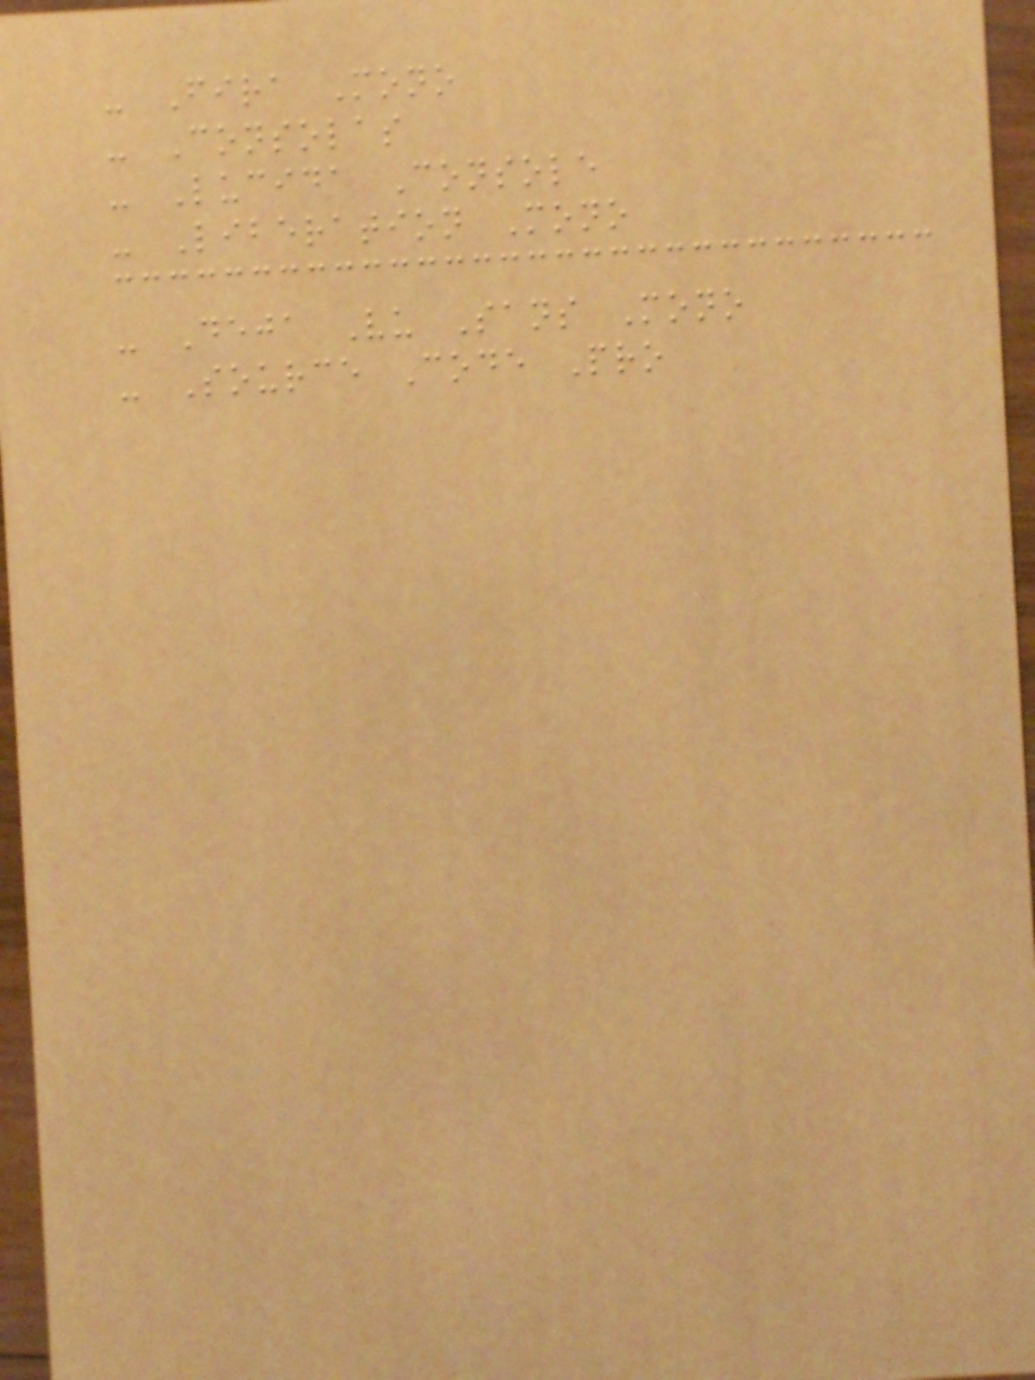- Fira Mono
- Consolas
- Lucida Console
- Liberation Mono
- Deja Vu Sans Mono
- Source Code Pro
